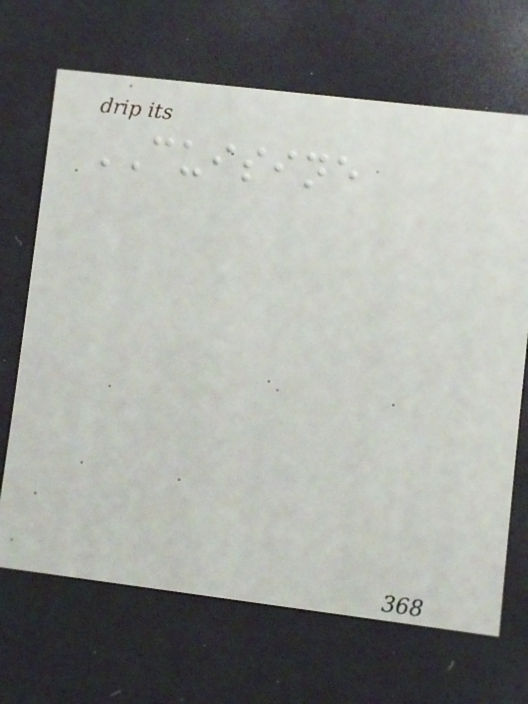CUISINE
